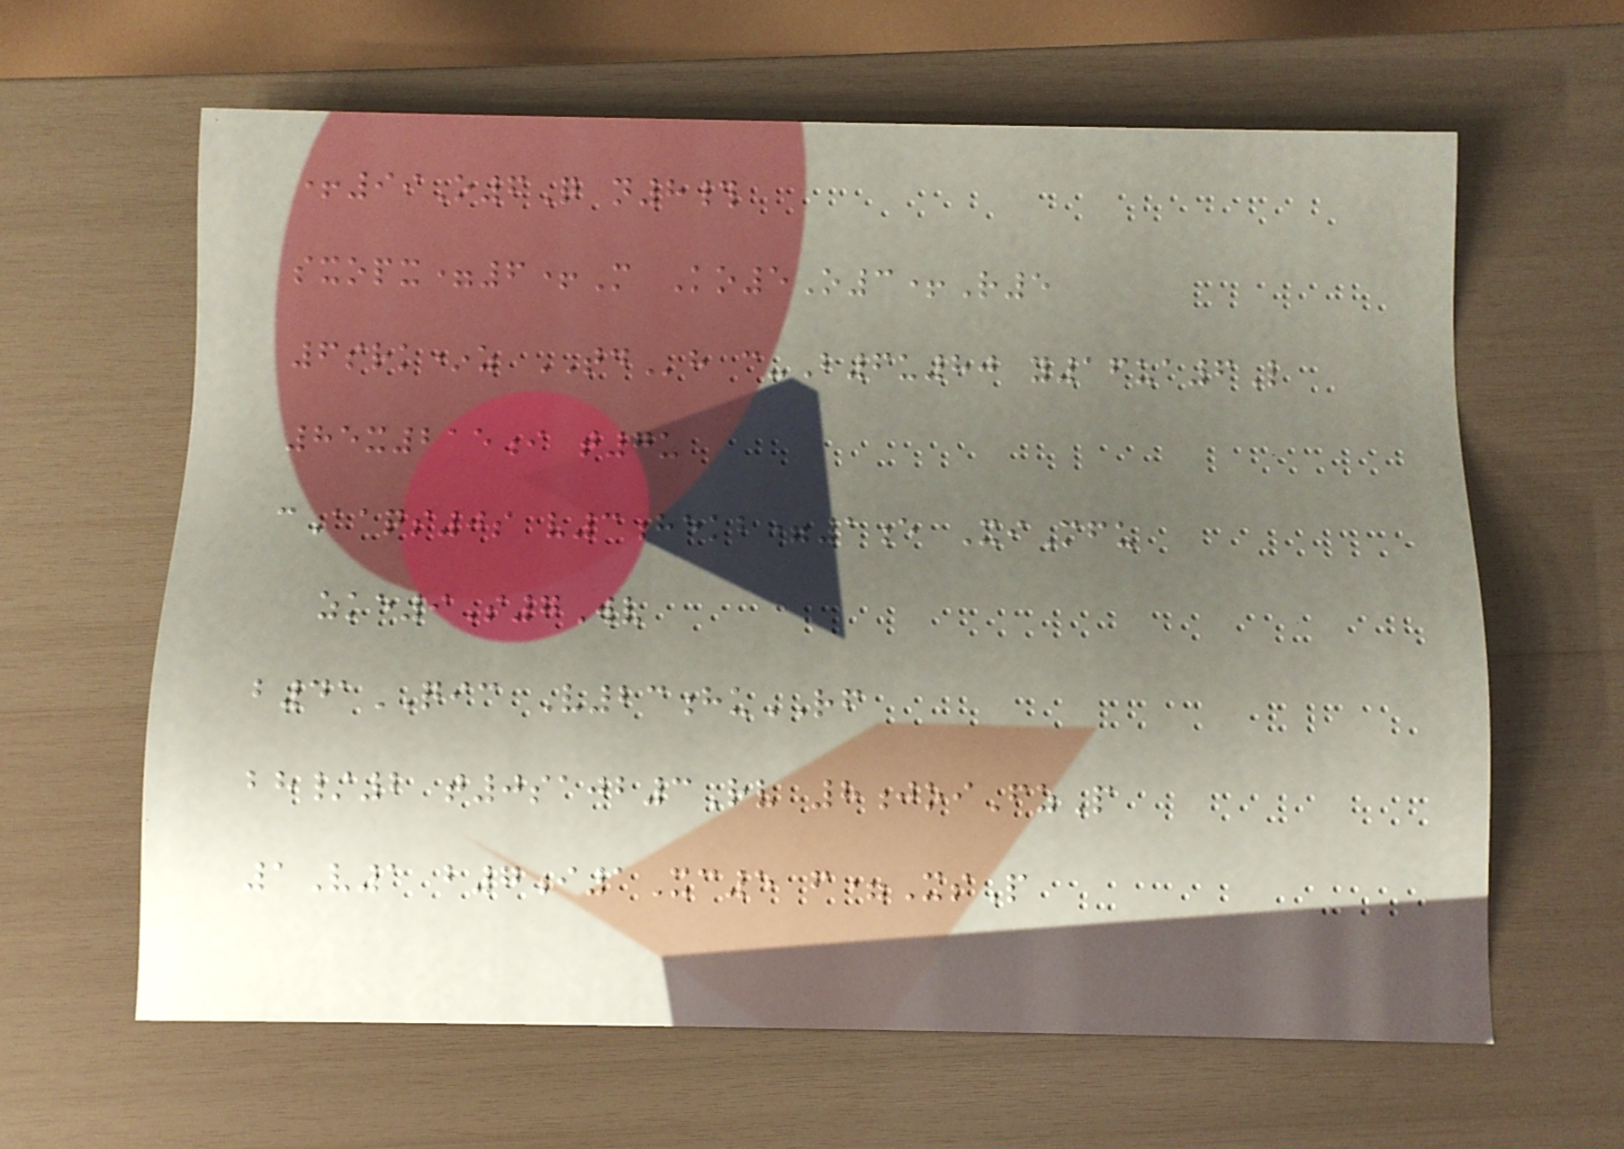+99O6Q n8#
sxopx=6+M Ko5O3+R5
6srk*z TDh c-B6u80 y16ua6L
85x215i t7u
cAaqs0s v3hekb=1e XiMfu
zke9S7Wv
b41QIC V23huRF
bh/2 t0sajb3Rv 8joiFzP
1V1 b7i1Xc5 f=XsP
